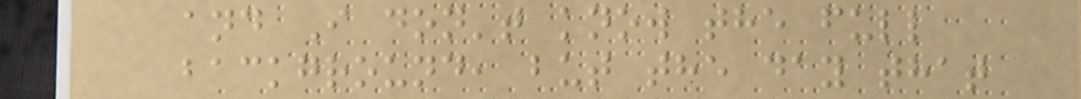and I don't know the full
background, but the day that
